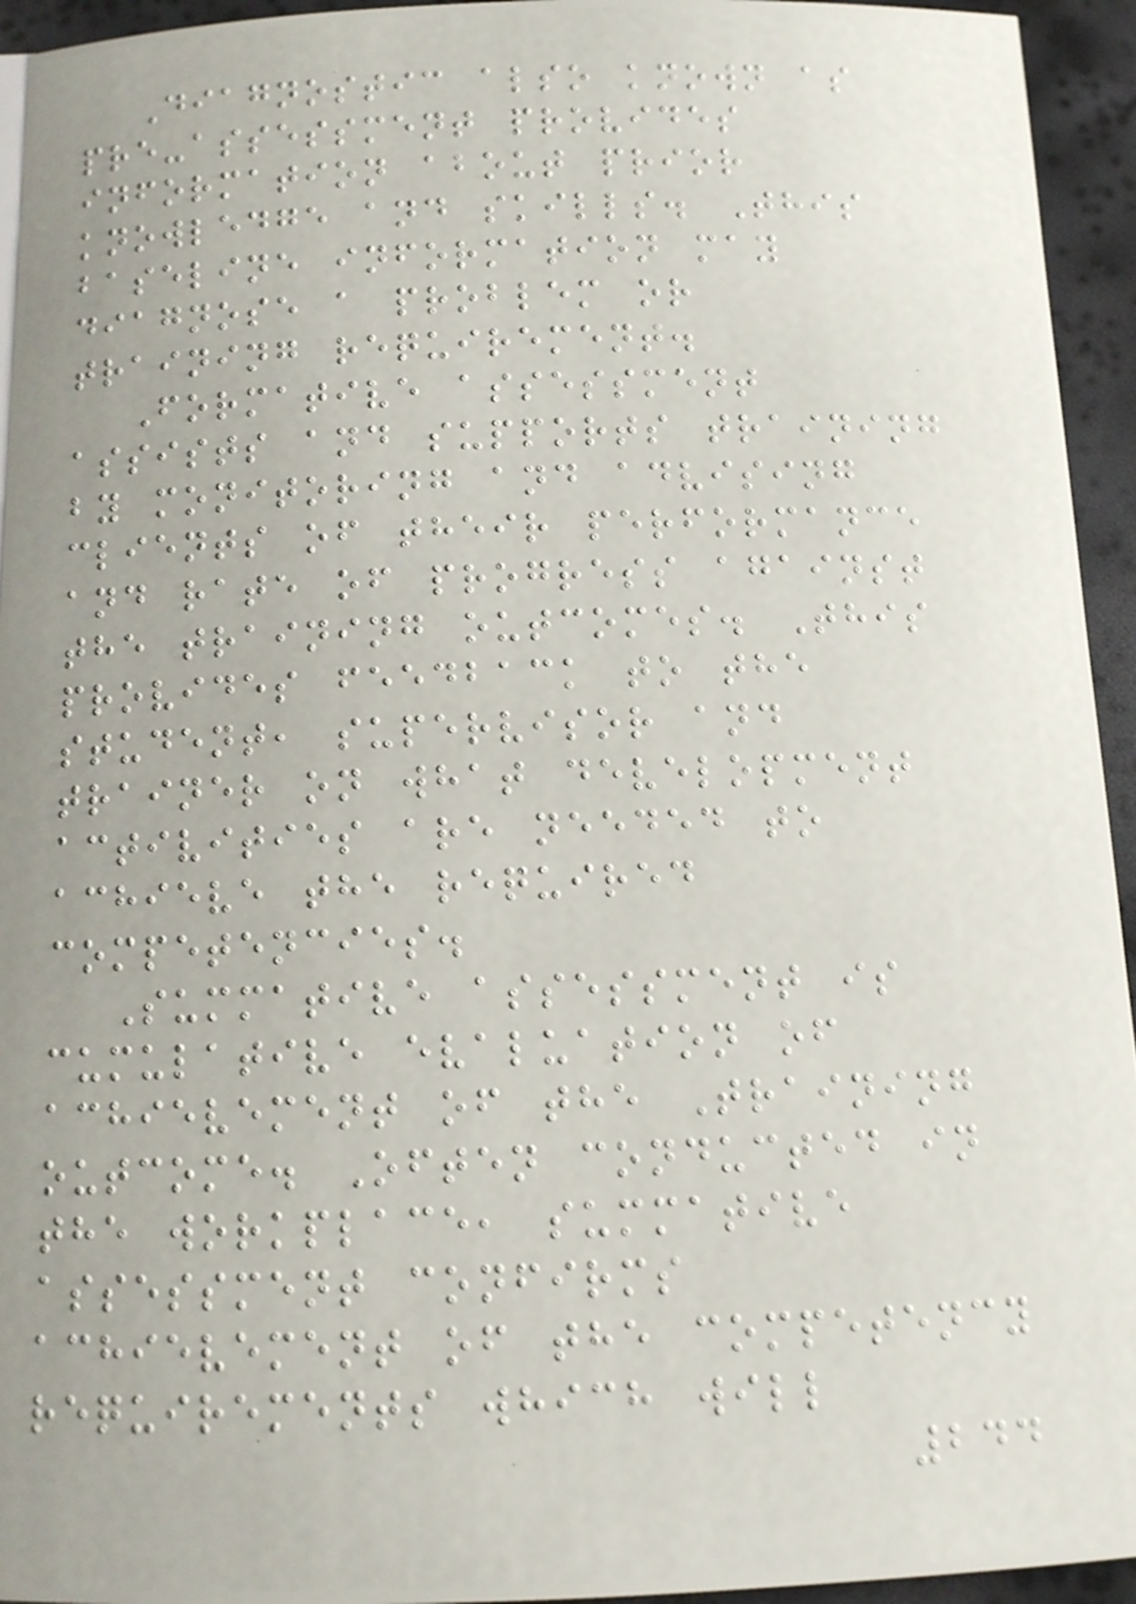Diagnostic also known as
pre-assessment provides
information about prior
knowledge and skills. This
baseline information may
diagnose a problem or
training requirement.
Formative assessment
assists and supports training
by monitoring and advising
clients of their performance
and rate of progress against
the training outcomes. This
provides feedback to the
student, supervisor and
trainer on what development
activities are needed to
achieve the required
competencies.
Summative assessment is
cumulative evaluation of
achievement of the Training
outcome. Often conducted in
the workplace, summative
assessment confirms
achievement of the competency
requirements which will
244
